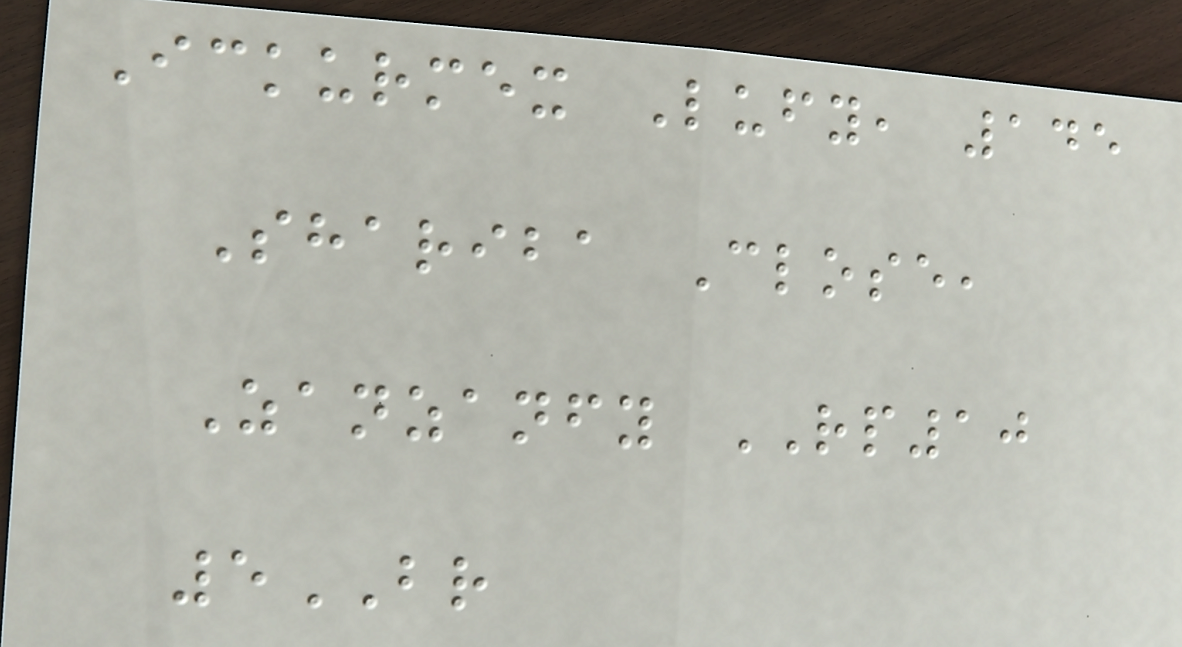Ickurmex Lufy, 145
Shariba Close,
Zanzanfy RP10
5BR
